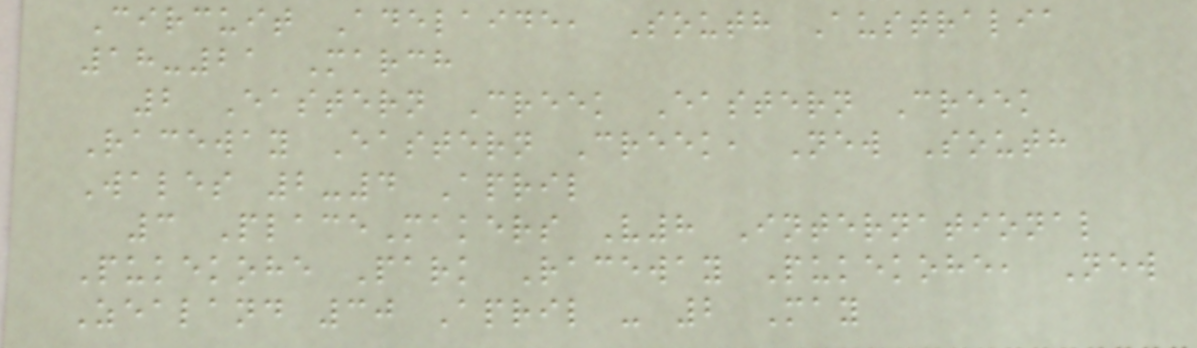Circuit Adelaide, South Australia
18-21 March
2 Eastern Creek Eastern Creek
Raceway Eastern Creek, New South
Wales 2-4 April
3 PlaceMakers V8 International
Pukekohe Park Raceway Pukekohe, New
Zealand 30 April - 2 May
